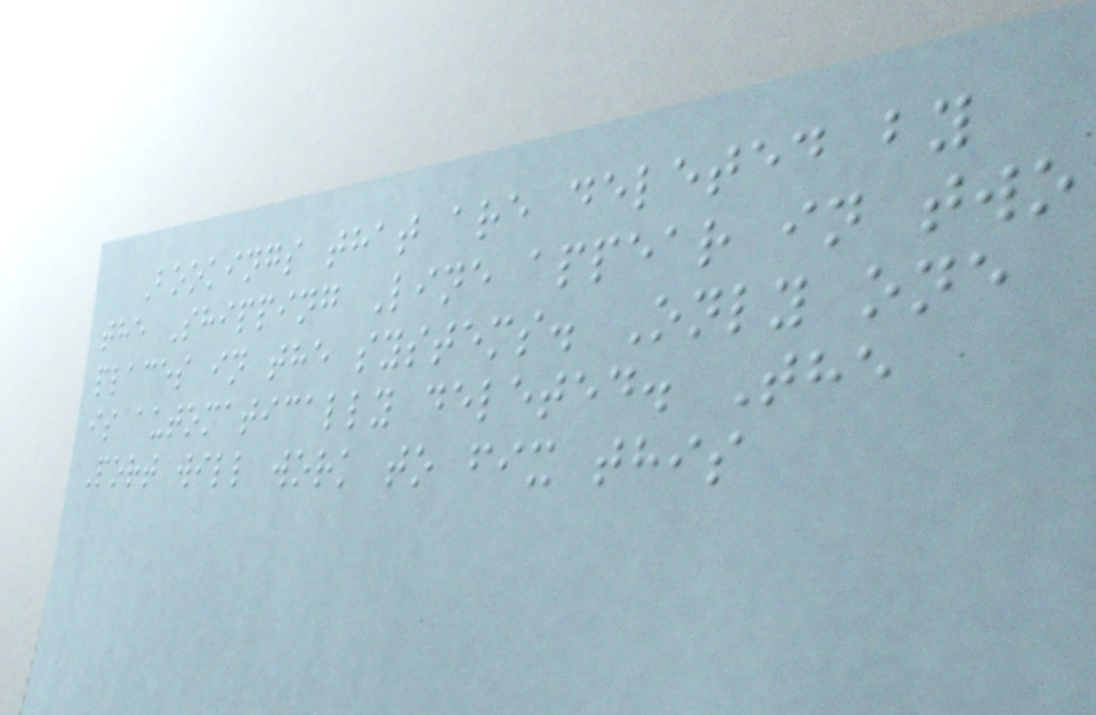Bookings that are deleted by
the Shipping Line appear in two
places in the systems. Only one
is automatically deleted. The
Port will work to fix this
